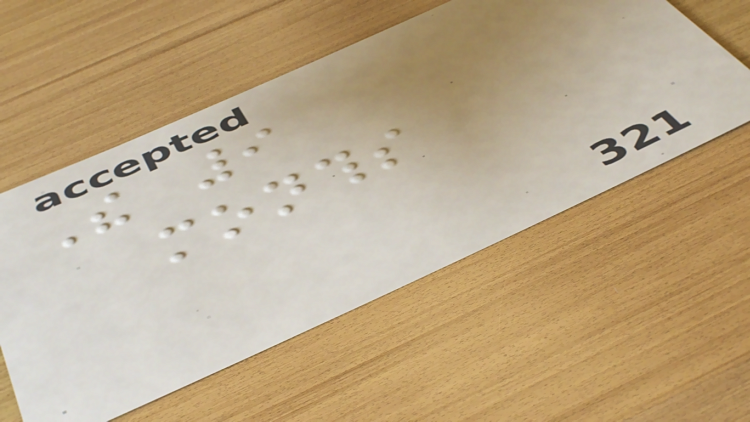The 9
months
